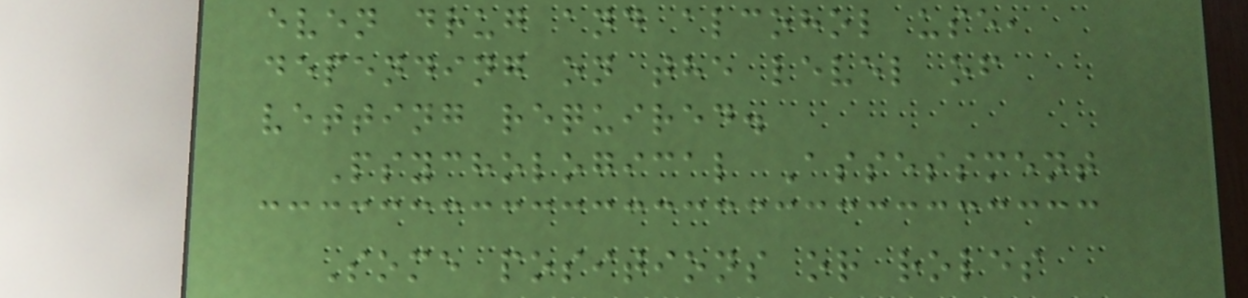even drug and alcohol use,
depending on the level of
vetting required.
Psychological Assessment
Some positions or roles
